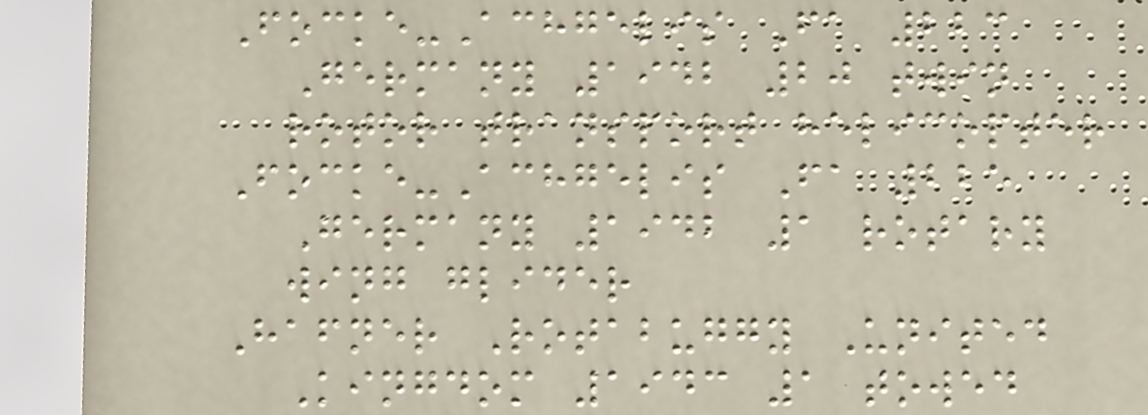Focke-Achgelis Fa 223
Germany 1942 20 twin
rotor transport helicopter
Focke-Achgelis Fa 225
Germany 1942 1 rotary
wing glider
Hafner Rotabuggy United
Kingdom 1943 1 towed
